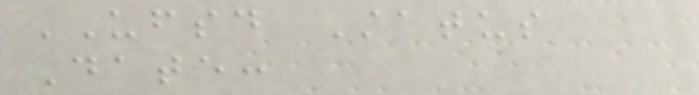UFSD Status
Date:
